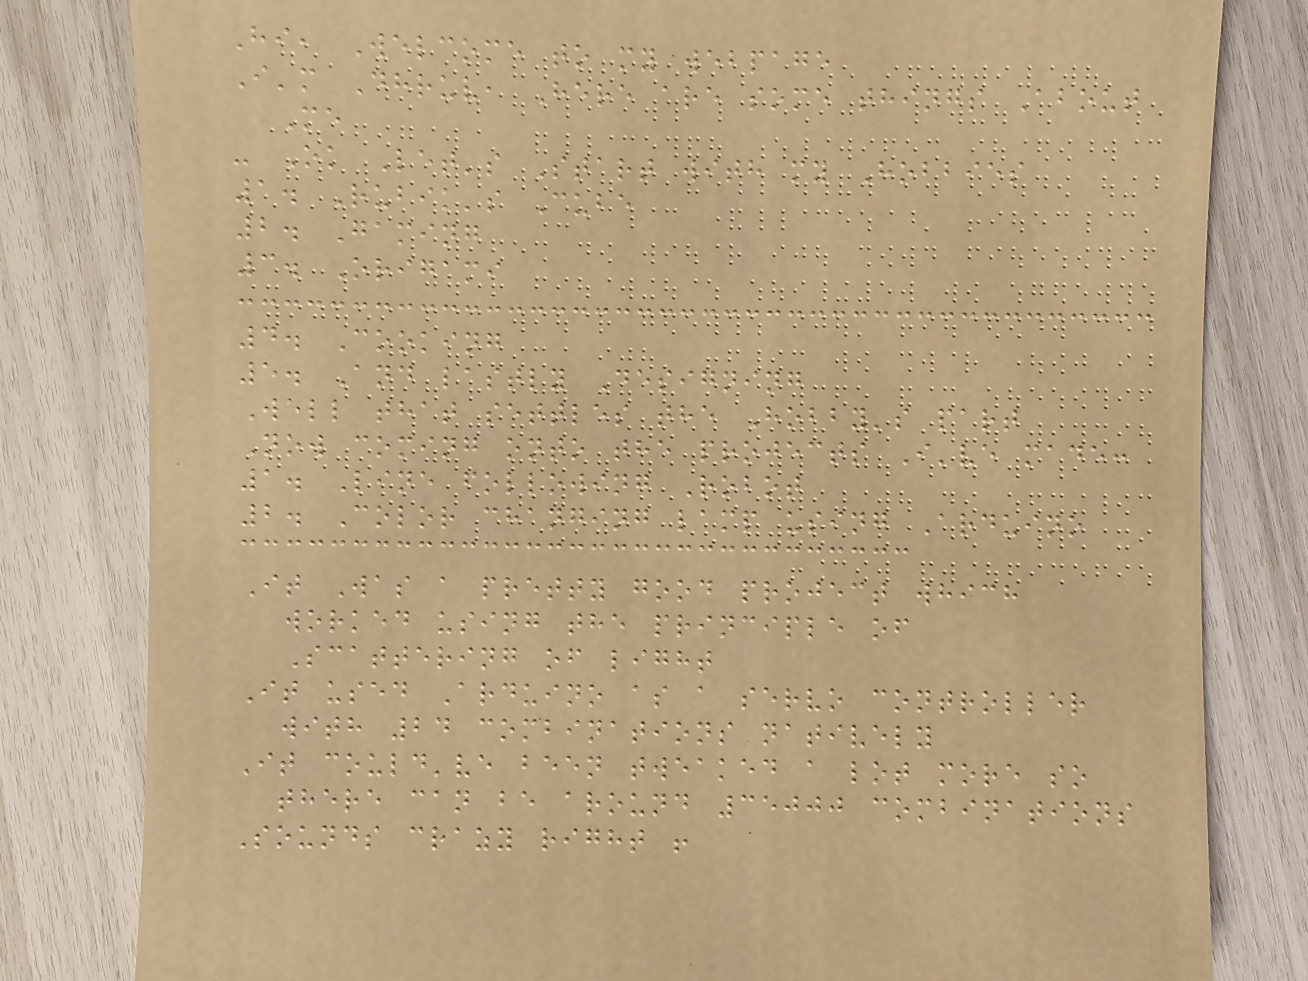Hi, Welcome to my webpage
I'm Dhruv, Here are some things About
Me
- Ok Let's Start with my Hobbies
1. Rubik's Cube
2. Gaming
3. Origami
4. Cooking
5. And lastly Designing
Well that settles the Hobby's part
Now coming onto the projects I've made:
1. Line following Robot
2. Color changing lamp using Arduino
It Was a pretty good project which
worked using the principle of
Scattering of light
It used Arduino as a servo controller
with 24 combinations natively
It could've been tweaked a lot more so
there can be around 35000 combinations
Sounds crazy right !
